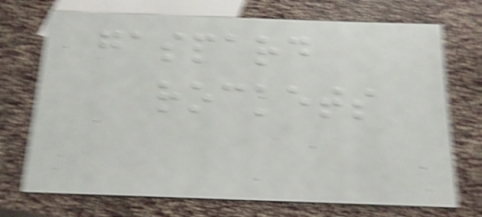gaspard
rockets
